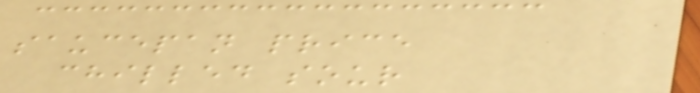saucepan price
chilled sour
